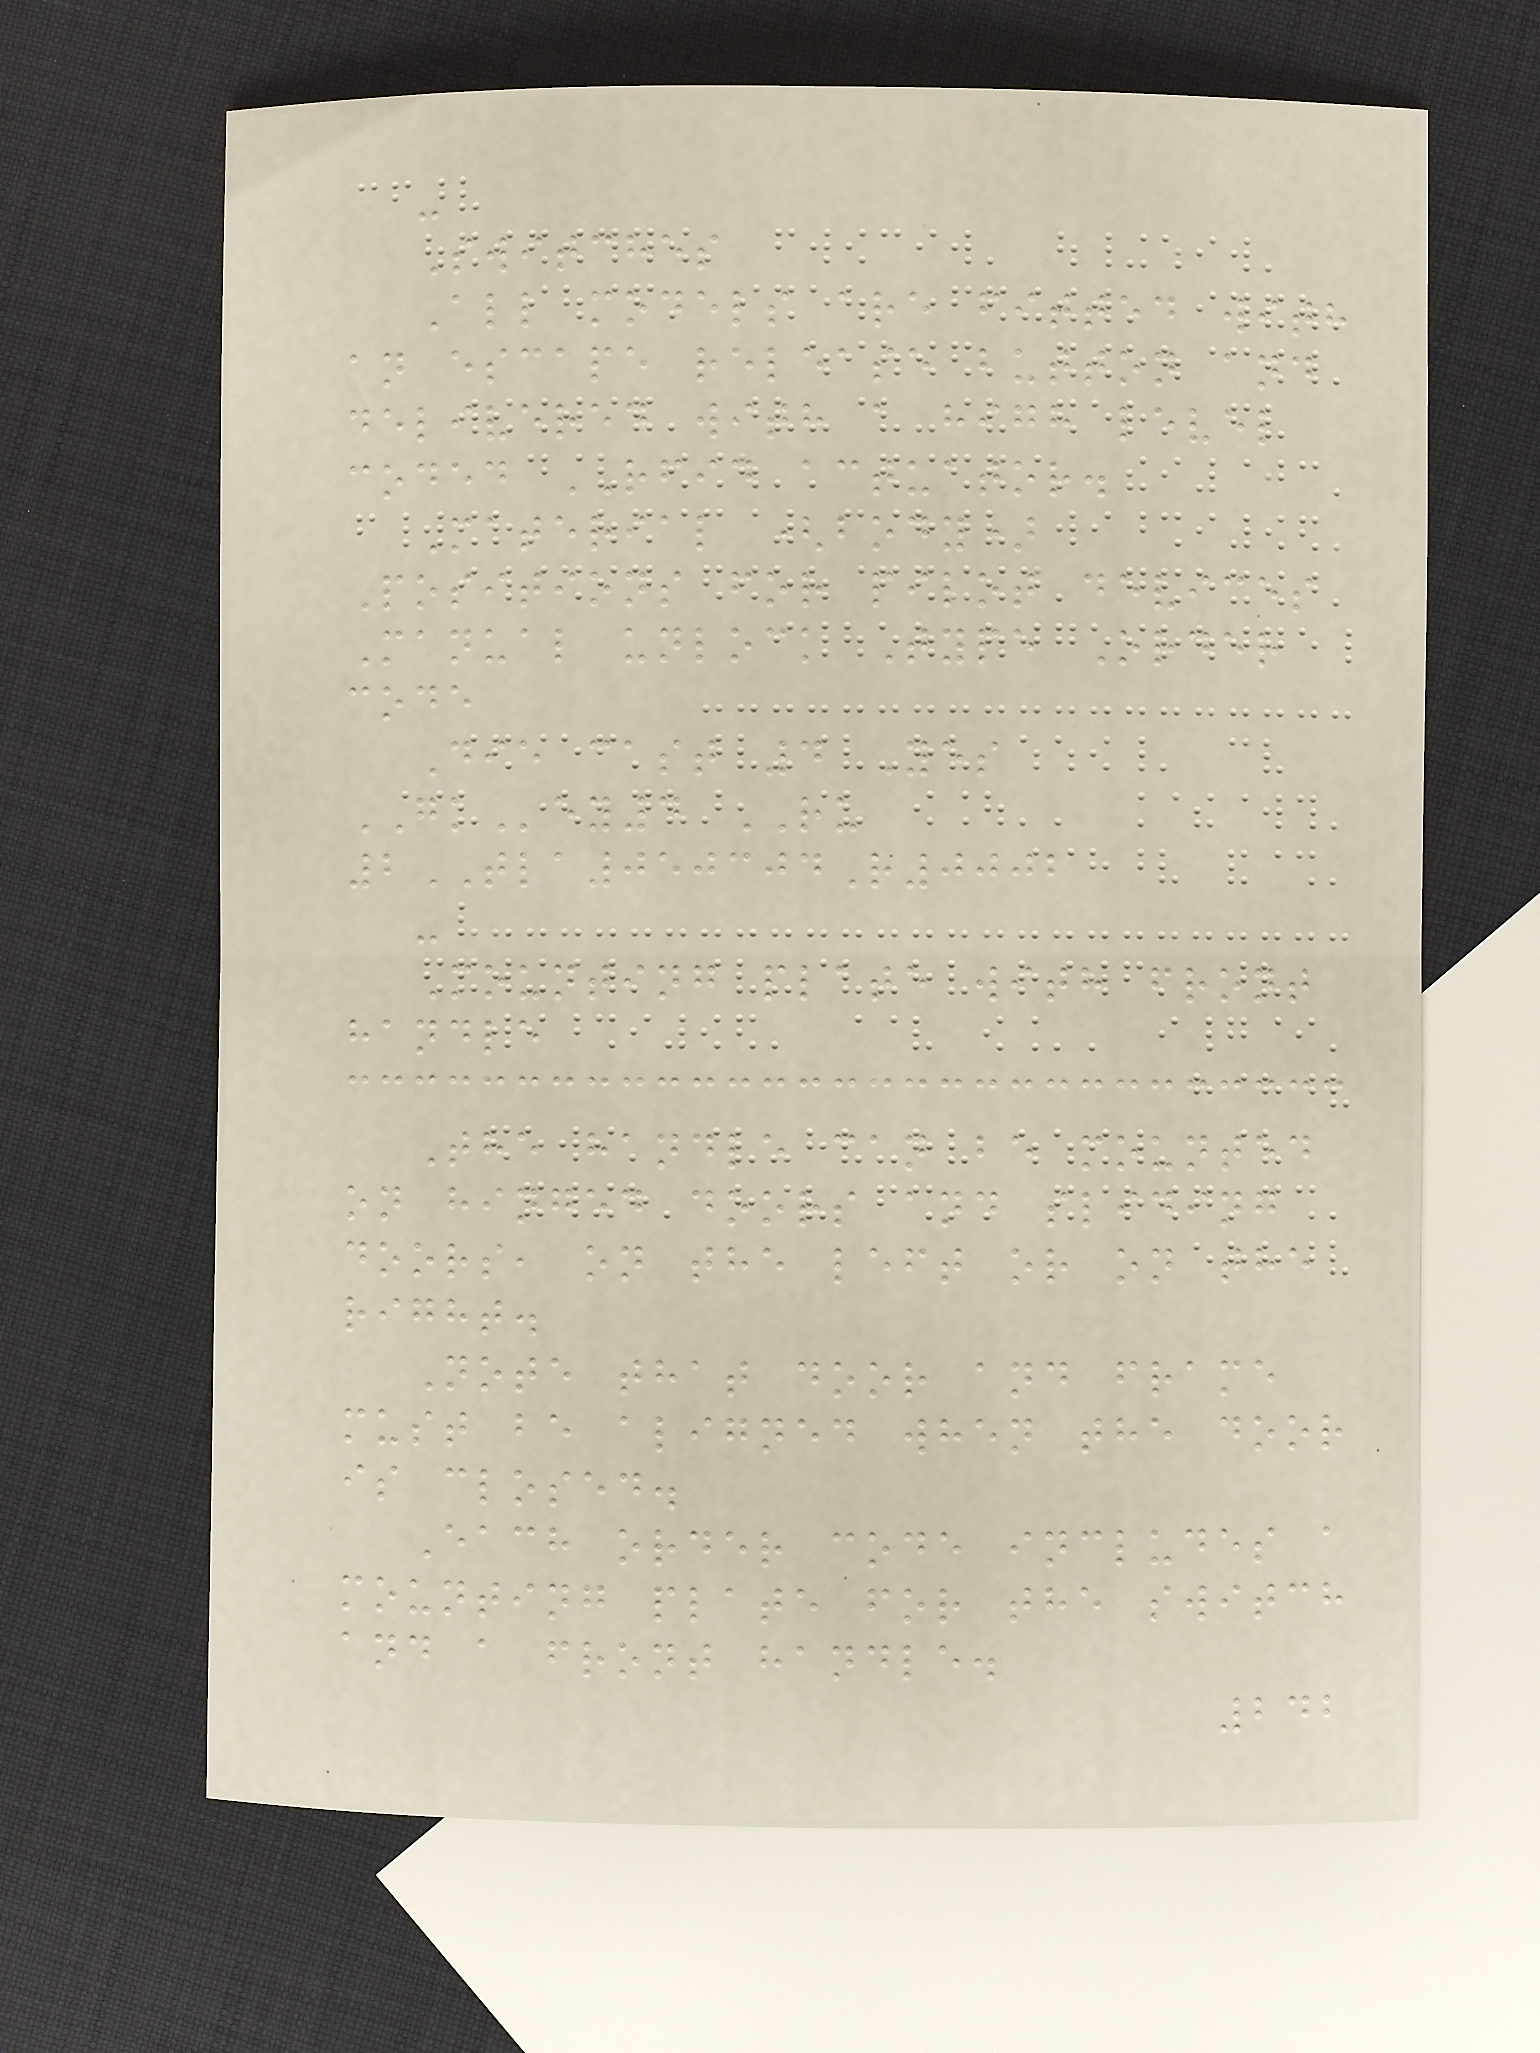-
Switches
All models are fitted with
an escape release button and
delivered with a high level
coded RFID actuator.
Material (body)
Positions for pilot devices
Manual unlock Type Order
code
Die cast 4 Yes
GKey4 RU
2TLA050304R0002
-
Mounting plate with front
handle
The handle can be mounted
on hinged doors and sliding
doors, on the left or on the
right.
Note that door and frame
must be aligned when the door
is closed.
Each order code includes a
mounting plate for the switch
and a front handle.
242
